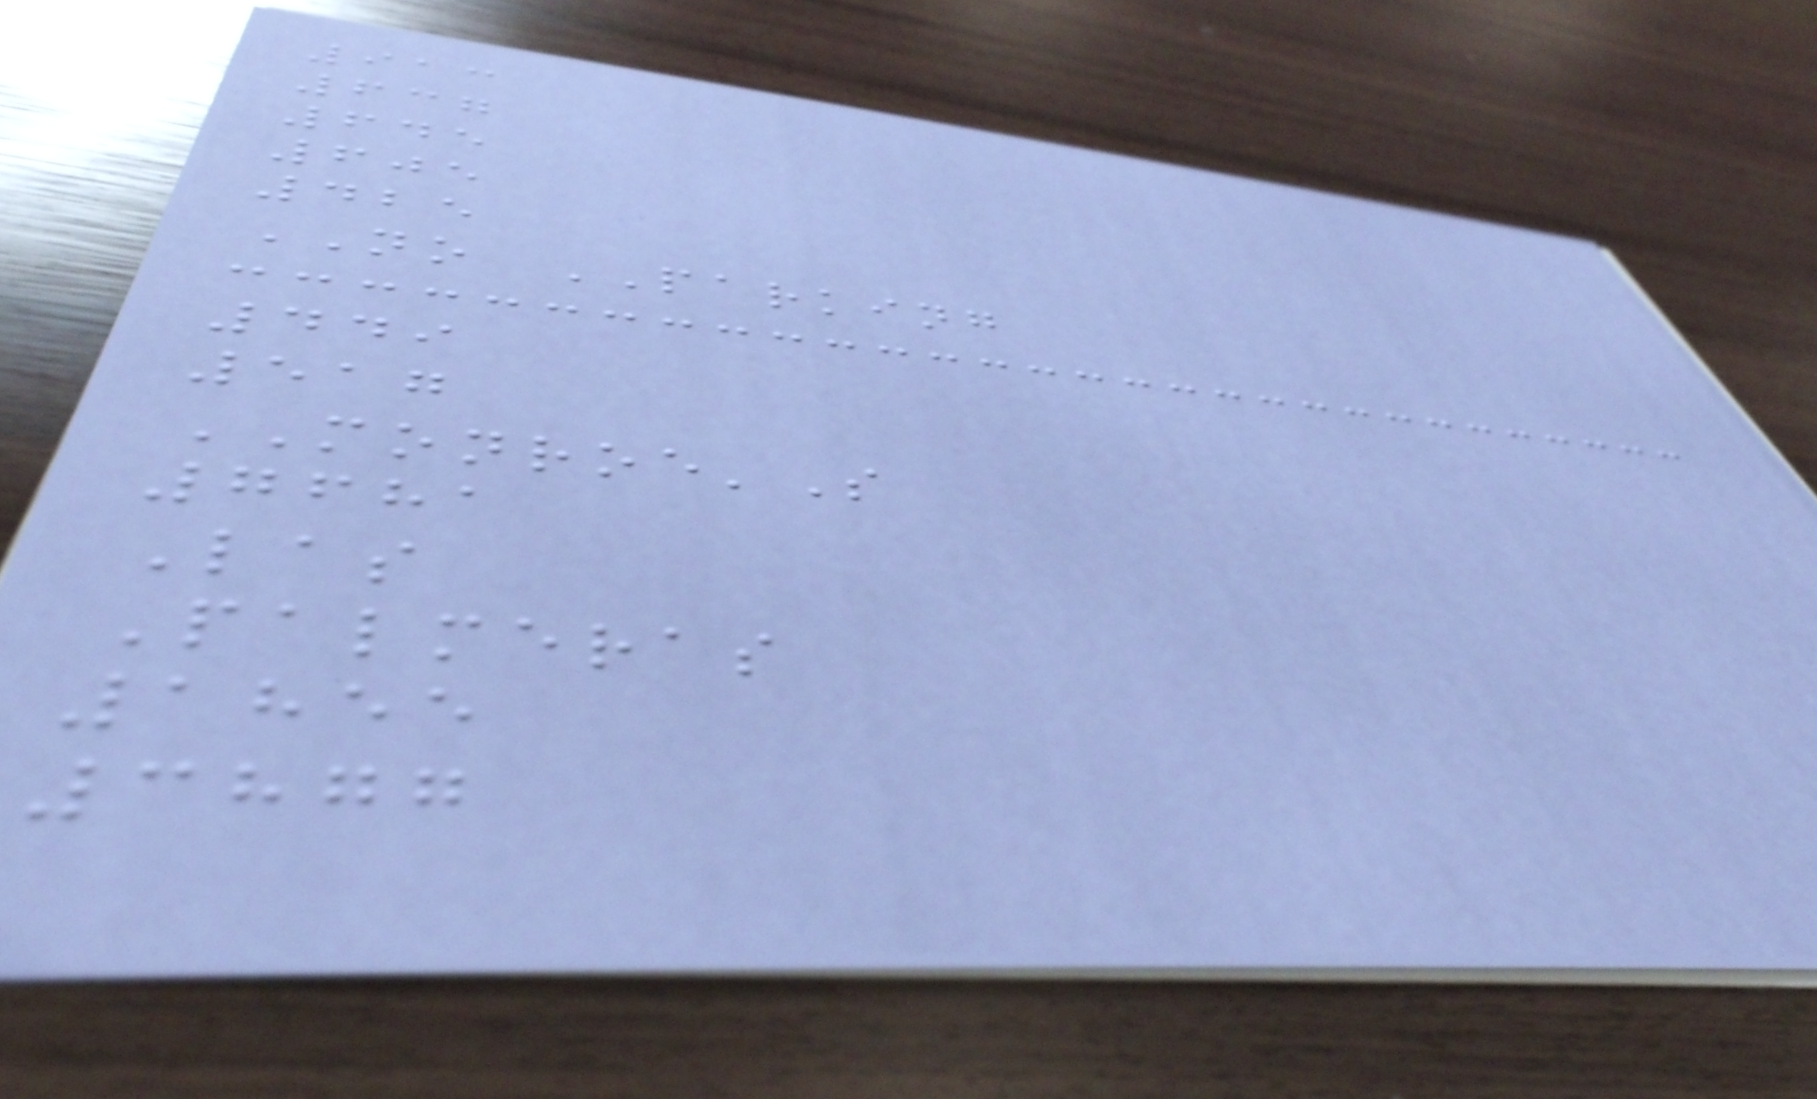913
637
645
605
425
NO PARKING
449
517
MONROE'S
7681
Las
Palmeras
1855
3877
